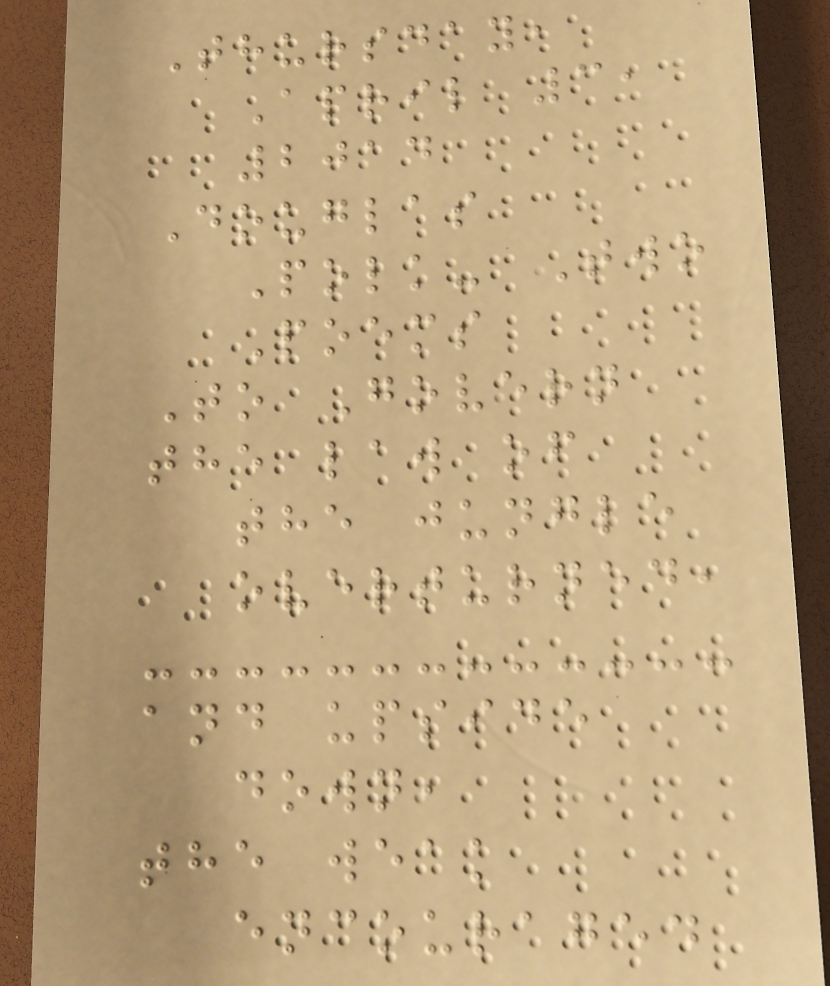Thursday,
April 3,
2014
Douglas
Polk- Two
Poems
To Govern
the law of
the jungle
overturned,
and upside
down,
the weak
encouraged
